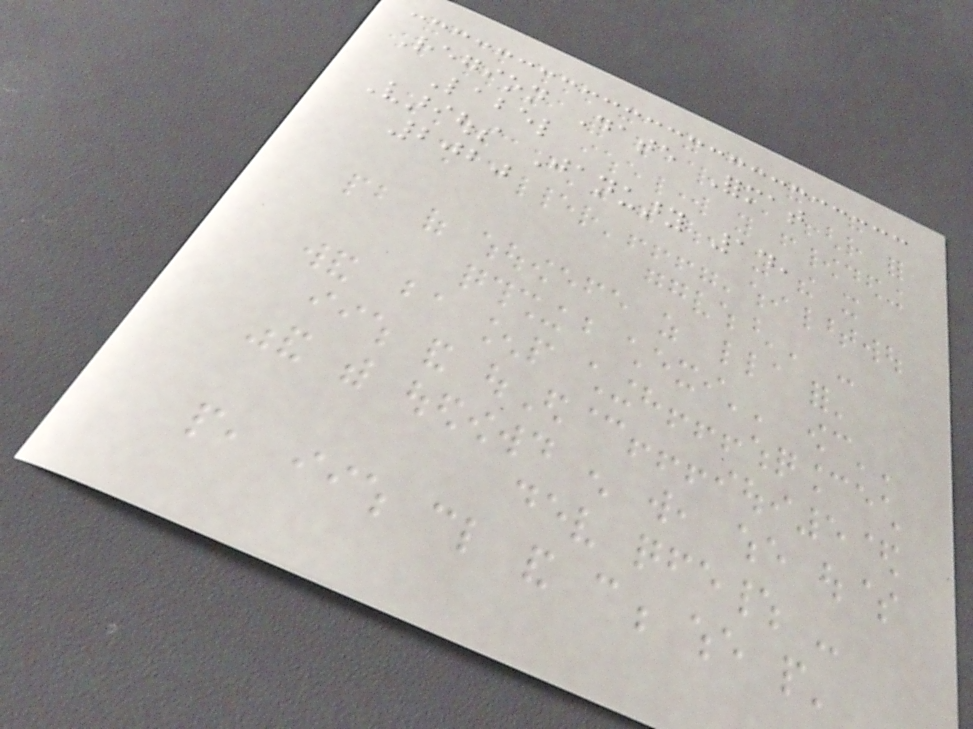Region Date Format
Label
Various January 14,
2020
